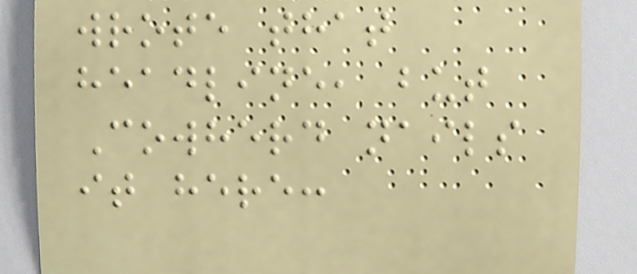wrote that
headline, but
Cowherd nails
it here:
